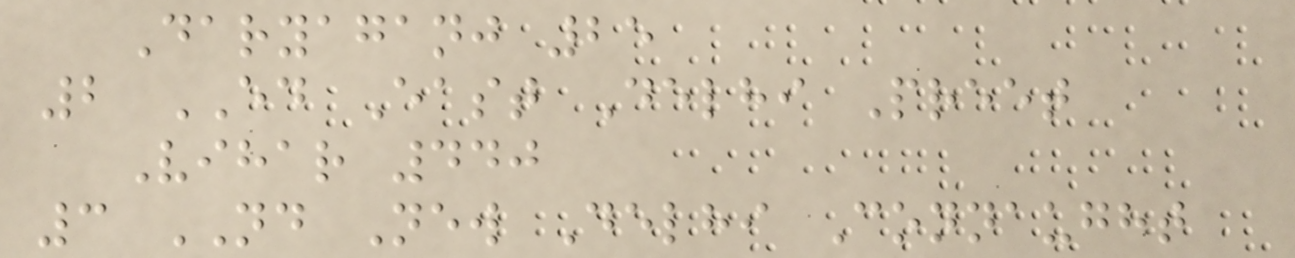Daryaganj 25
2 ED East Delhi Preet
Vihar 440
3 ND New Delhi Connaught
